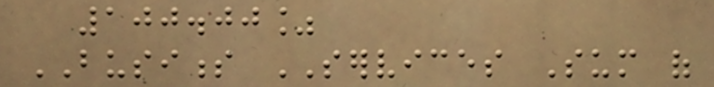100.00%
BUSINESS SERVICES Sum of
